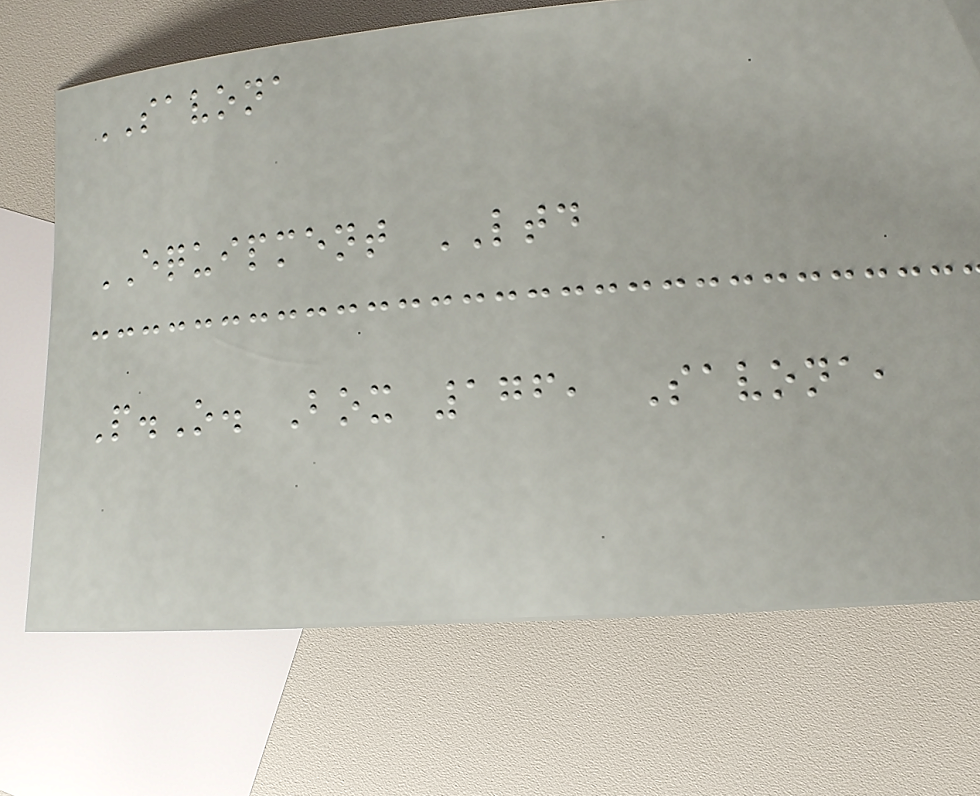SAVONA
EQUIPMENT LTD
P.O. Box 176, Savona,
